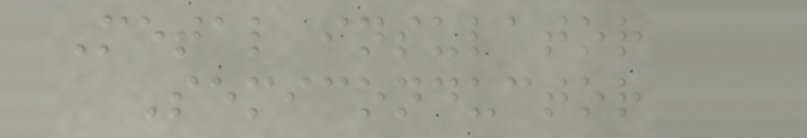Metal insulator
Semiconductor
